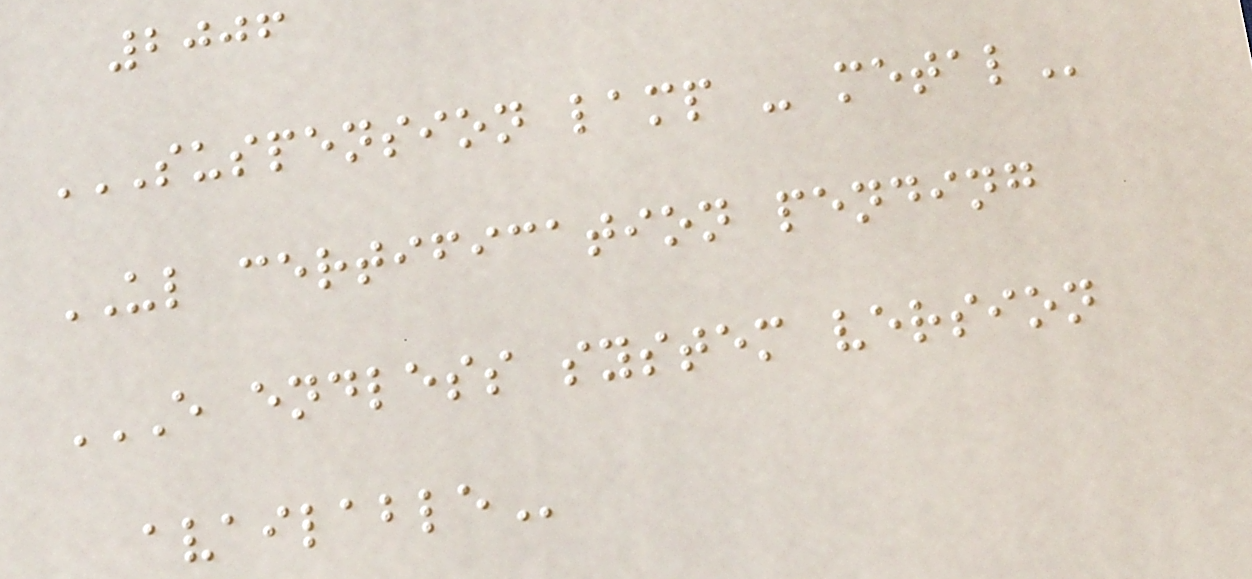2006
SUSPENSION LAMP - METAL
UL certification pending
E ENDLESS SYSTEM VERSION
AVAILABLE
